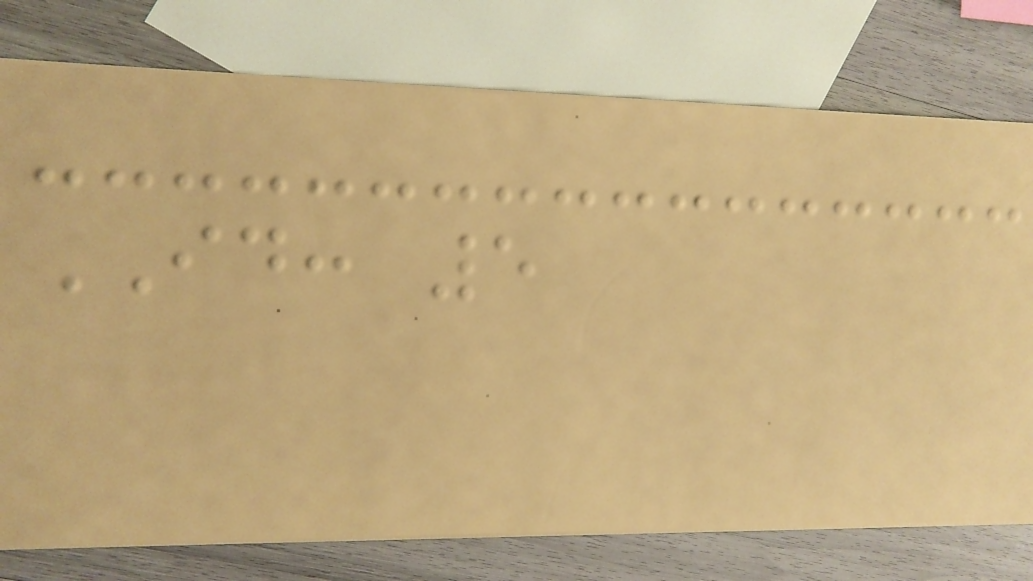ID: 5
